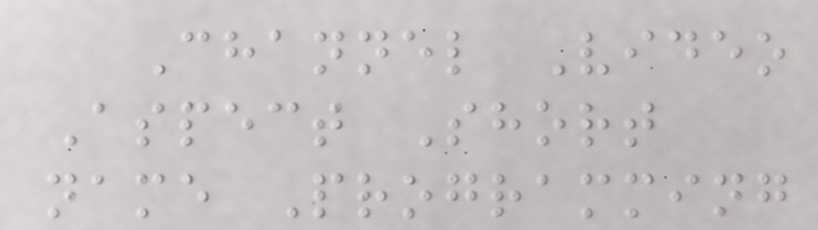Channel Video
Aspect Short
name Programming
